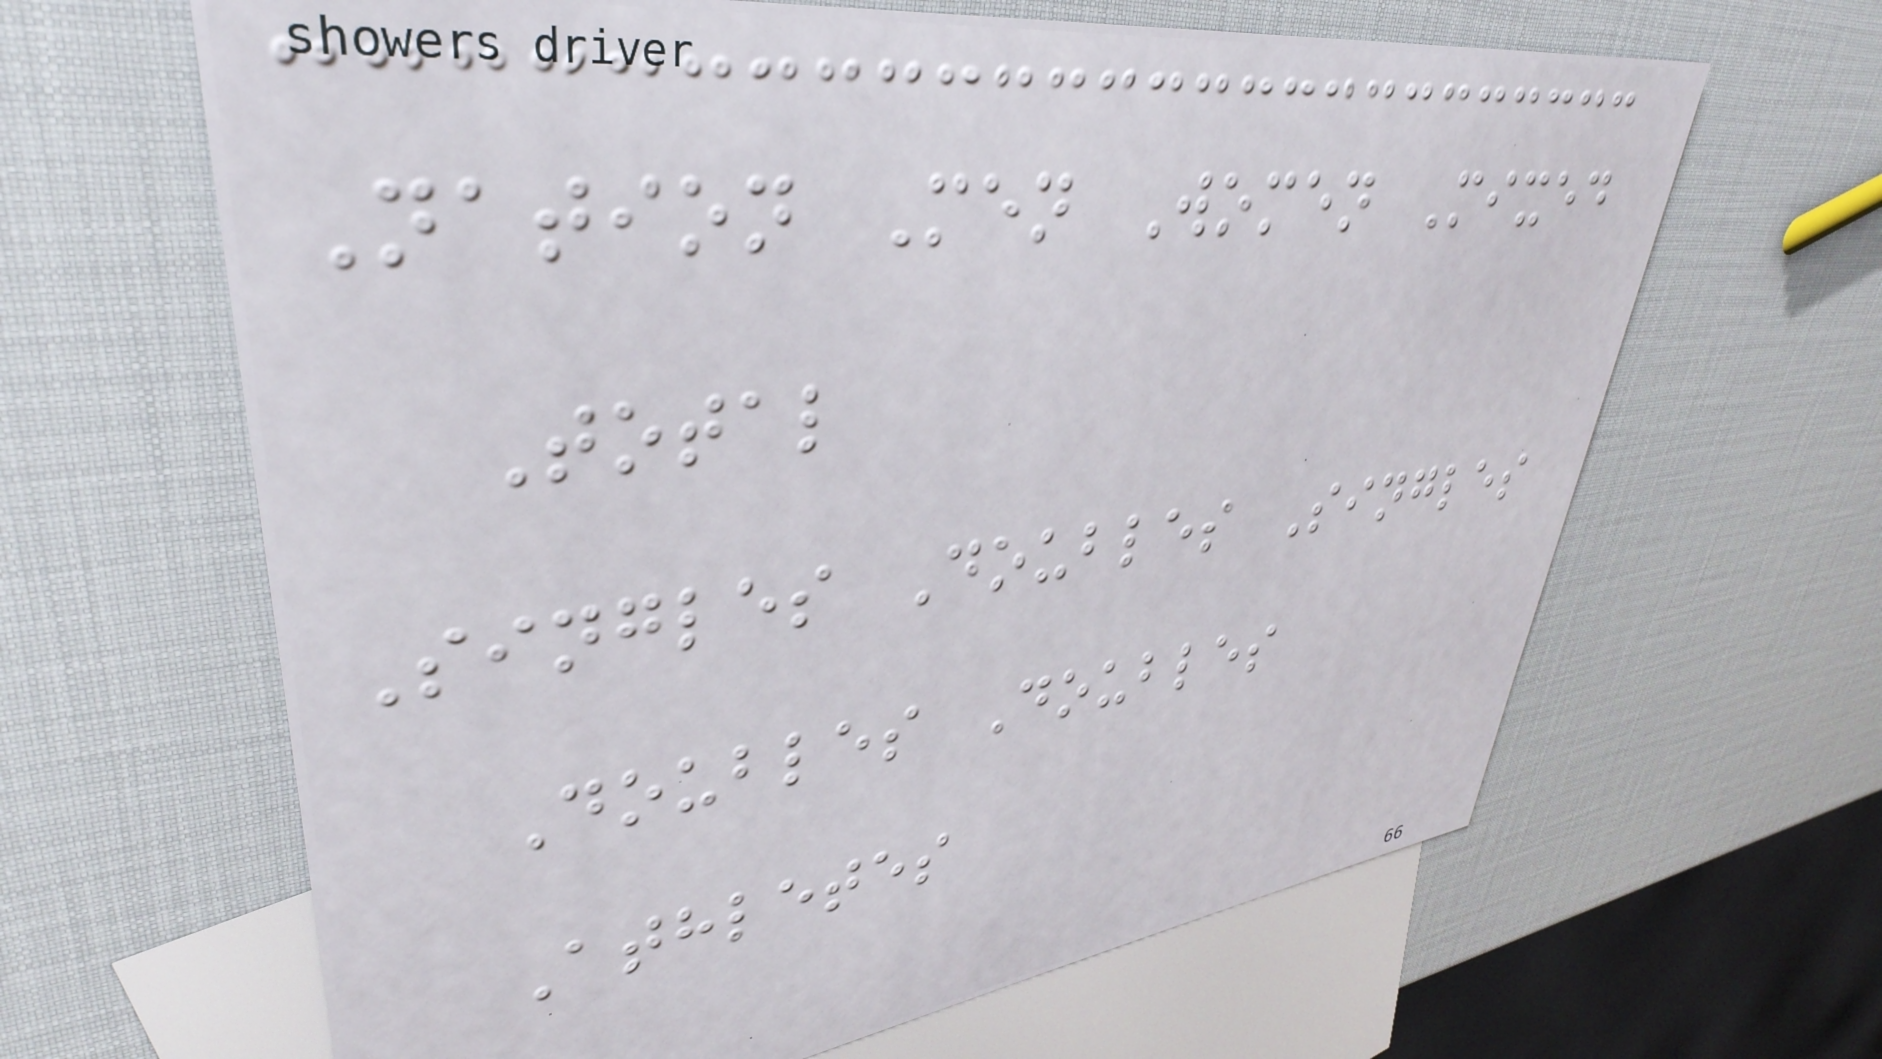Nation Men Women Mixed
Total
Singles Doubles Singles
Doubles Doubles
Athletes
